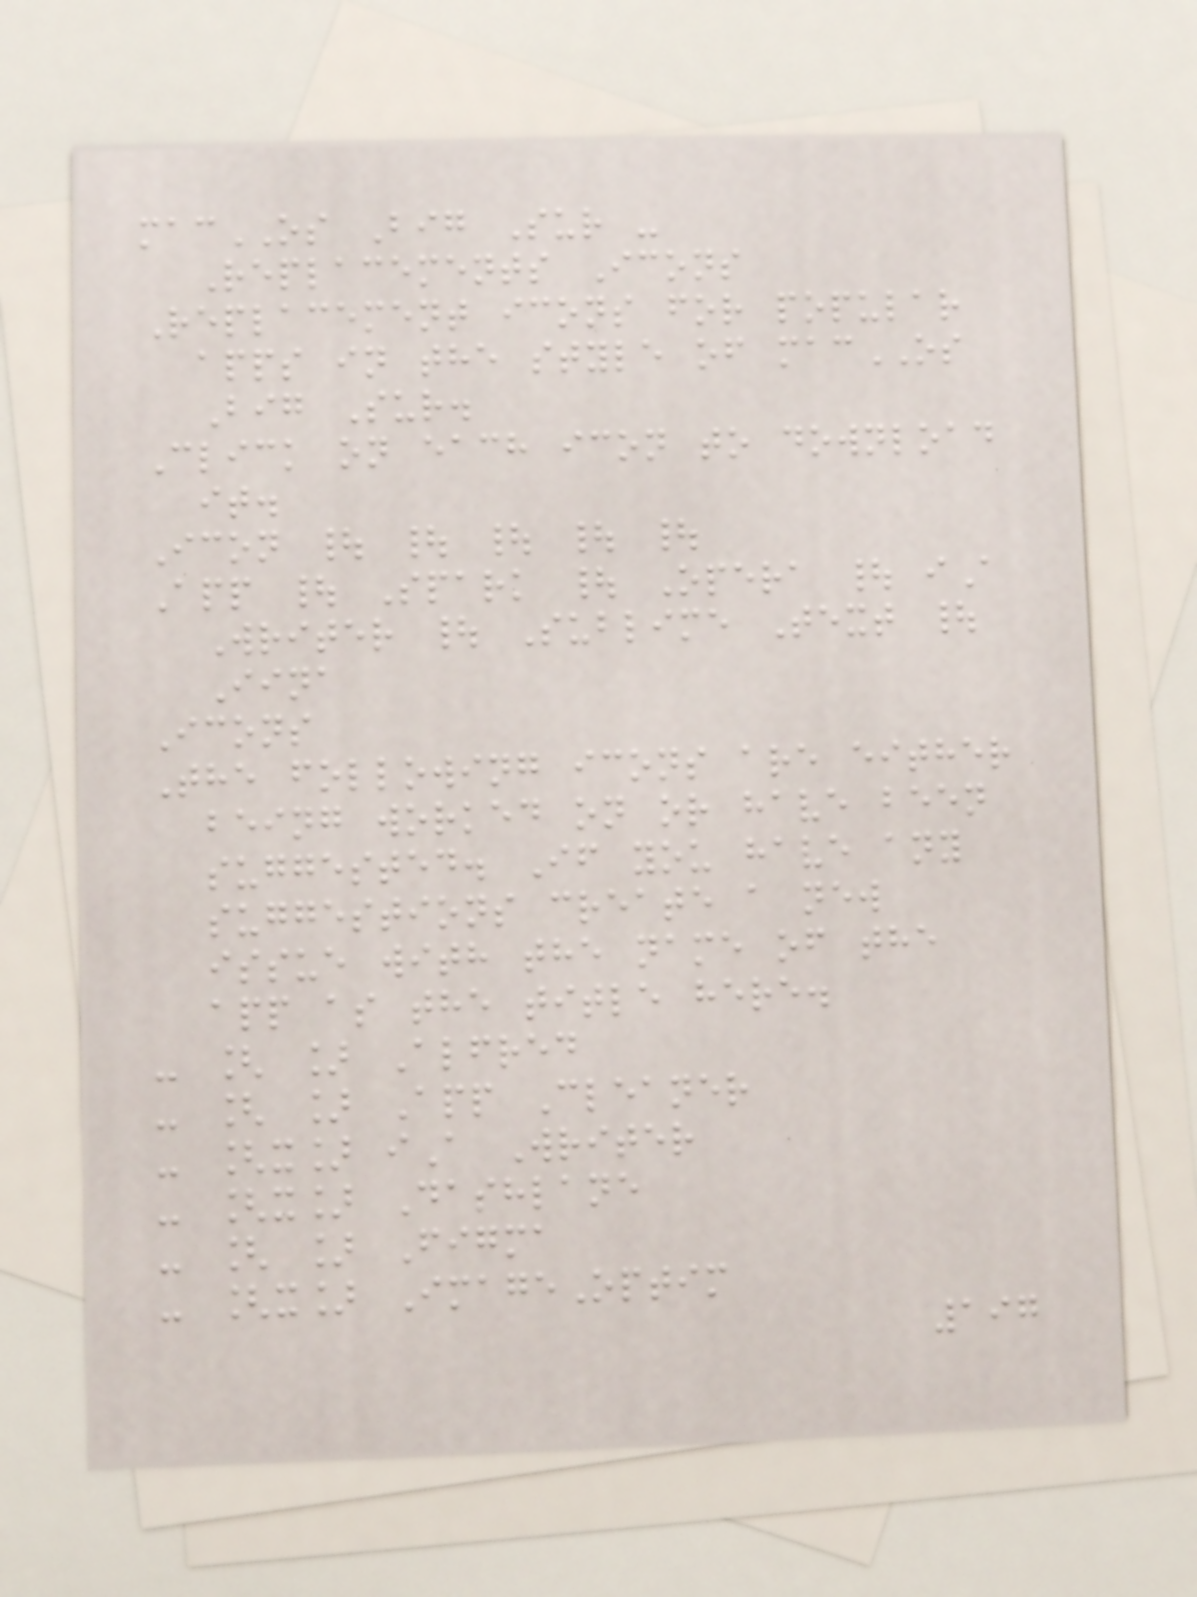macOS Big Sur -
Replacements Icons
Replacement icons for popular
apps in the style of macOS
Big Sur.
Click on each icon to download
it.
Icon | | | | |
App | Spark | Opera | iA
Writer | Sublime Text |
Iina
Icons
The following icons are either
being worked on or have been
suggested. If you have any
suggestions create a new
issue with the name of the
app as the title here.
- [ ] Alfred
- [ ] App Cleaner
- [x] iA Writer
- [x] Dashlane
- [ ] Figma
- [x] ImageOptim
197
